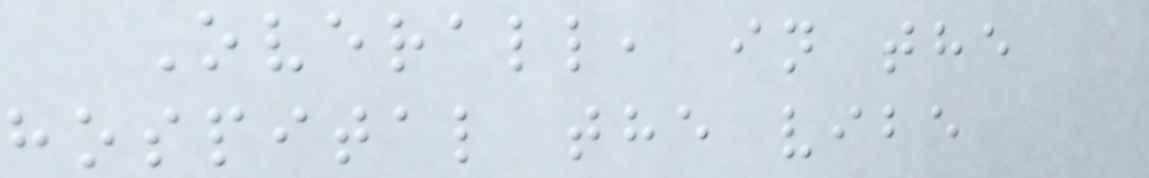Overall, in the
hospital the vibe
